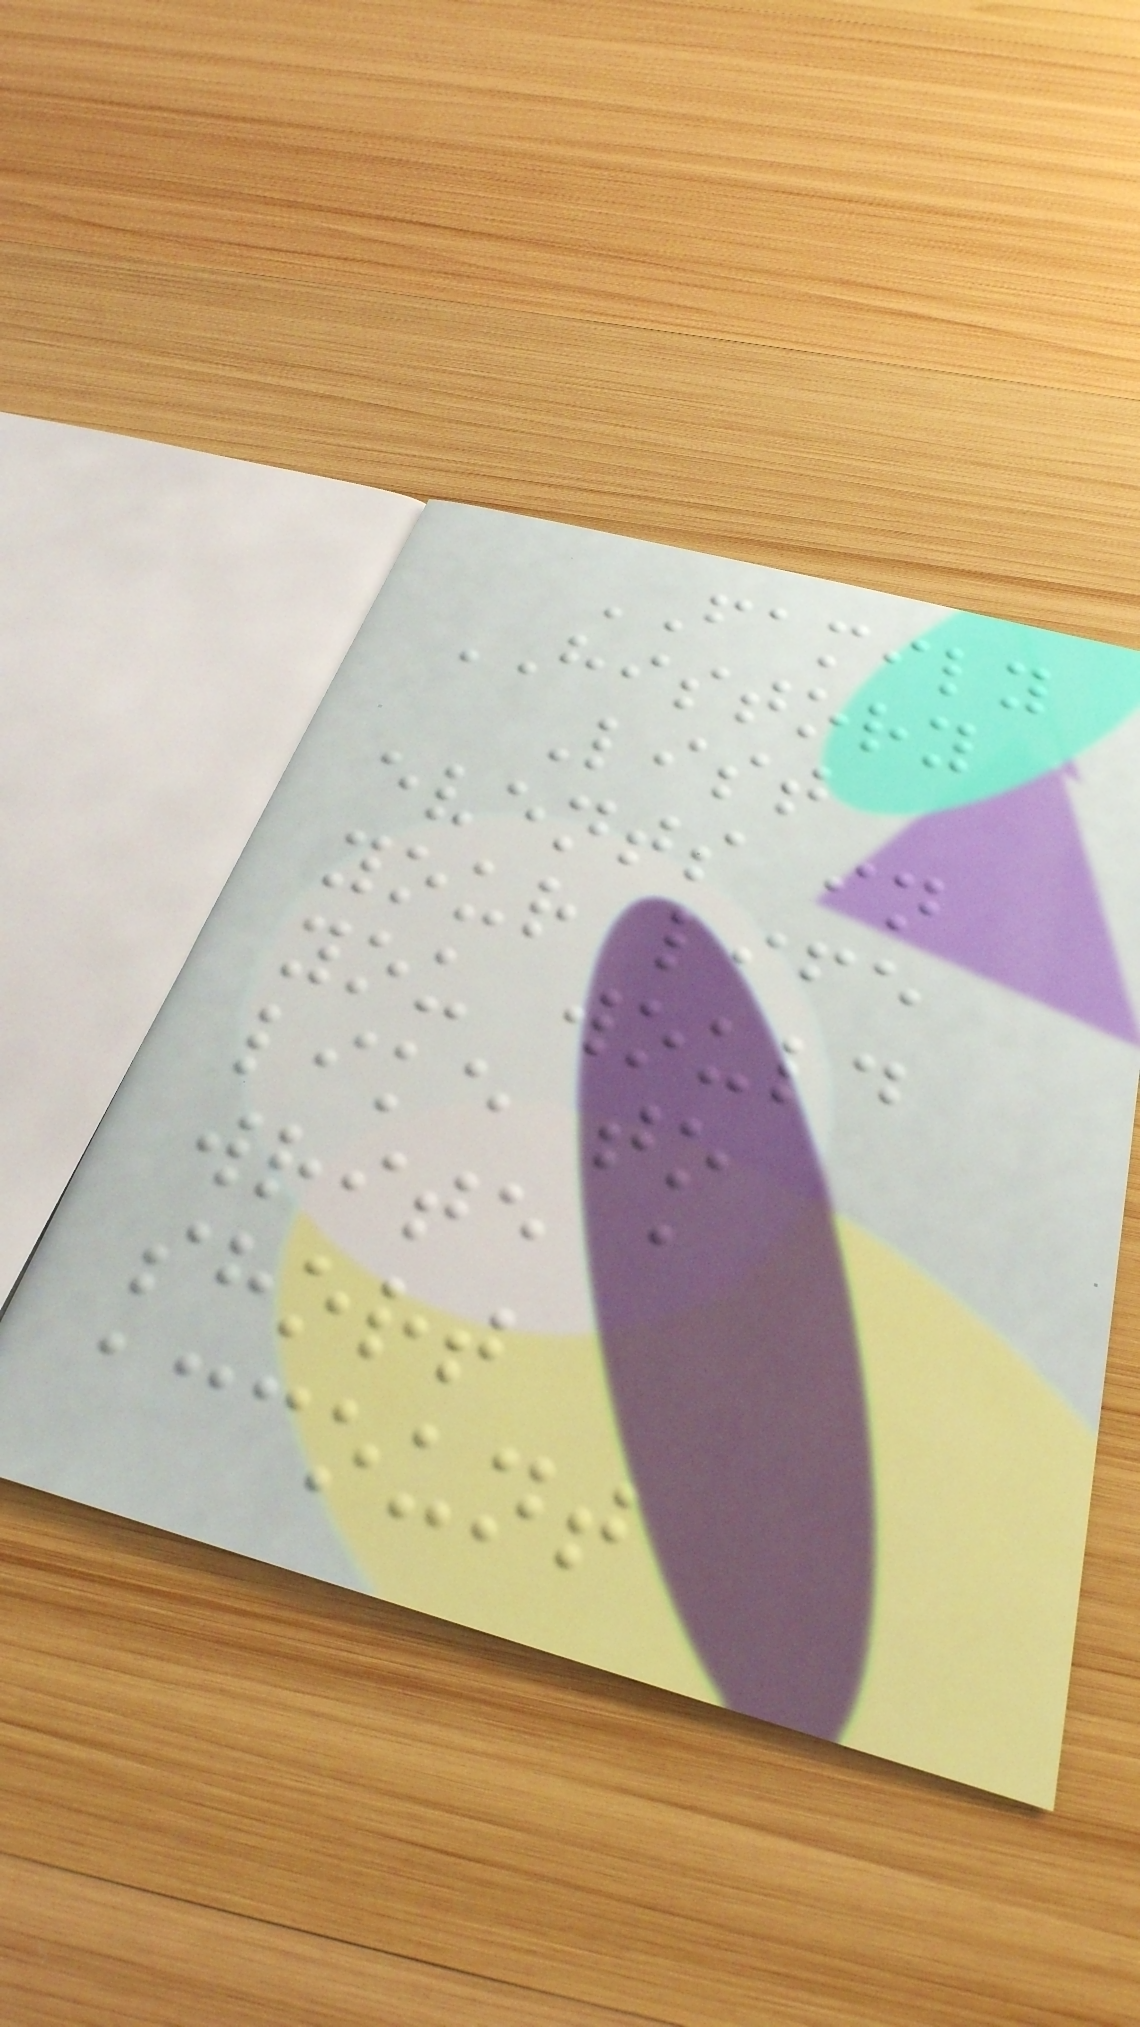FAMILY
HISTORY
List
events in
your life
you would
like to
write a
short
account
